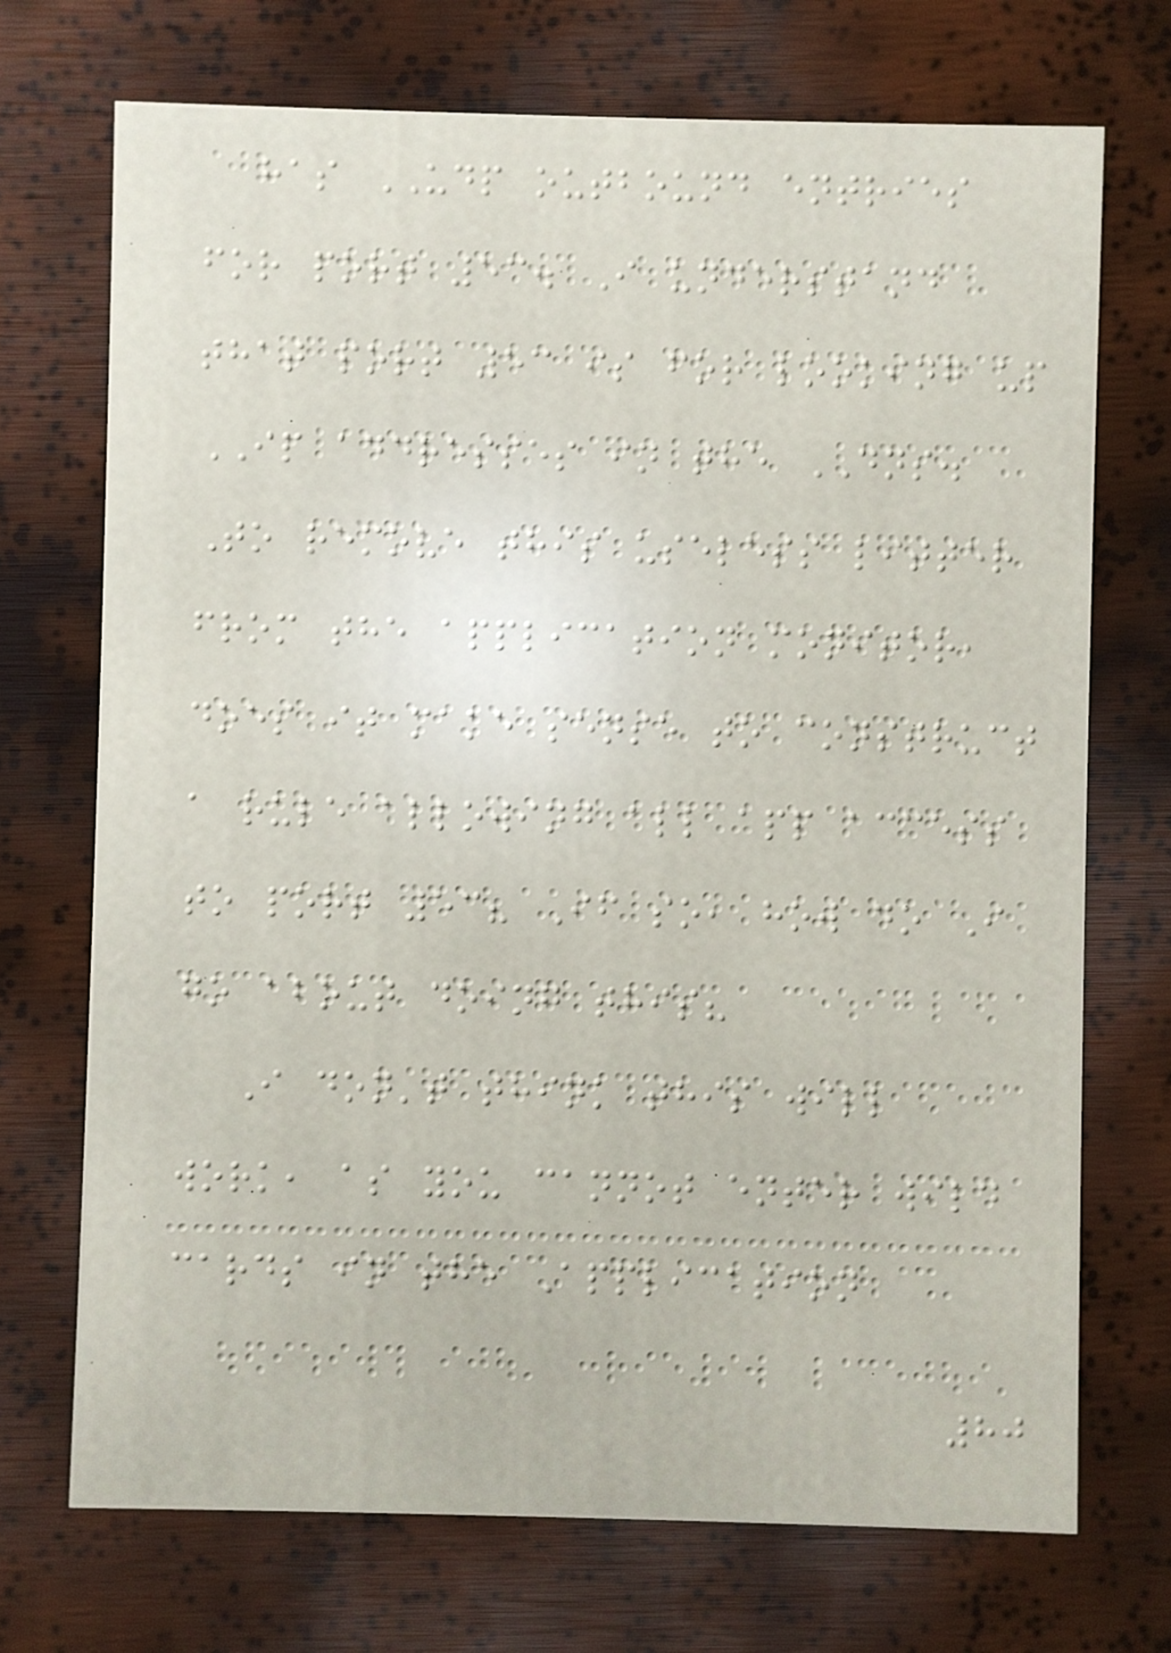has UDP outbound entries
for port 53. I understand
that port 53 is for looking up
IP addresses in the DNS.
To remove this useless litter
from the application monitor,
does it make sense to construct
a rule allowing all app access
to port 53? If so, how do I
go about doing this?
I don't think this will
work, as you cannot enter wild
cards in the Application
80
